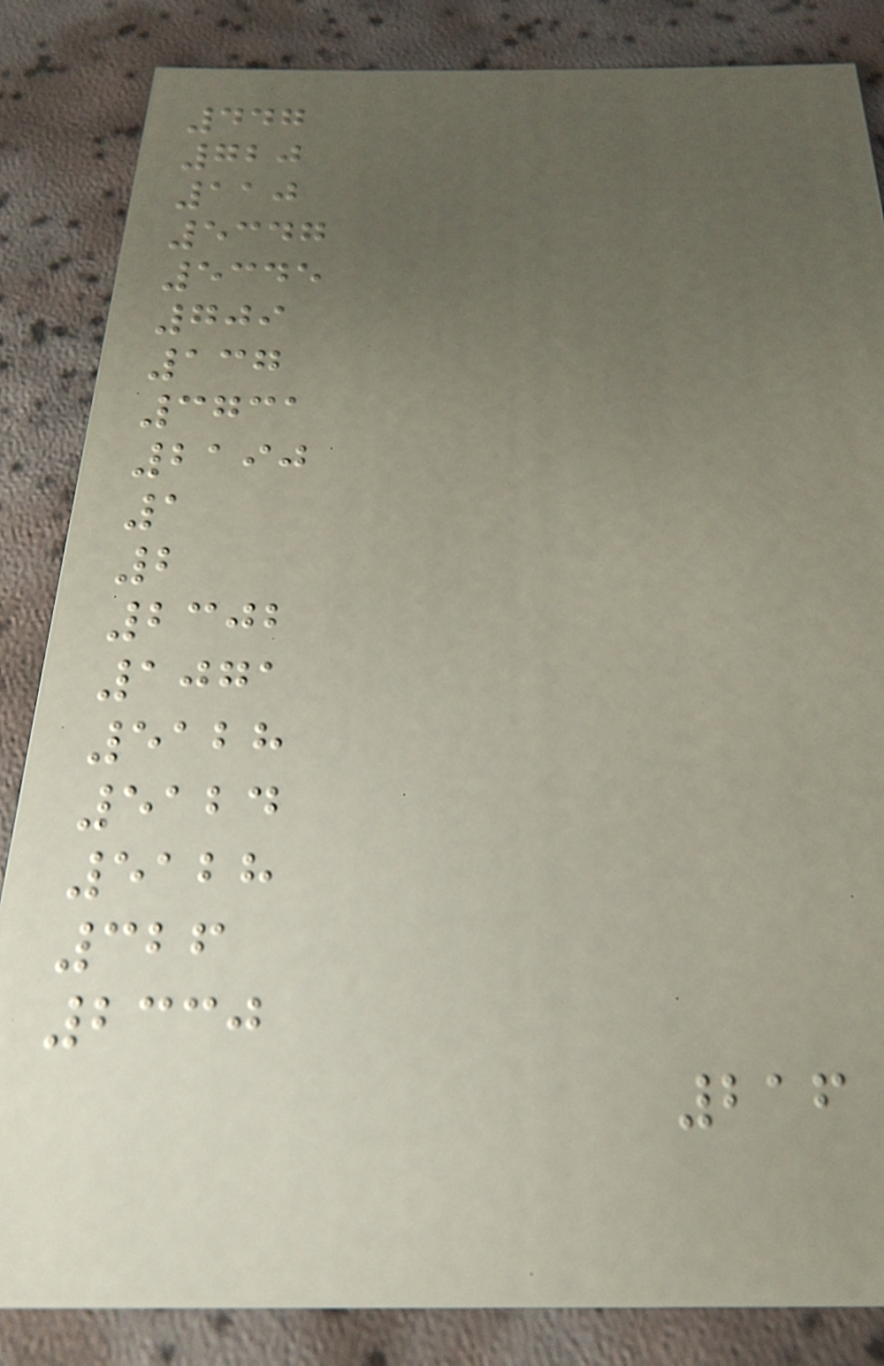447
720
110
5347
5345
709
137
3731
2190
1
2
2302
1071
5128
5124
5128
326
2330
216
